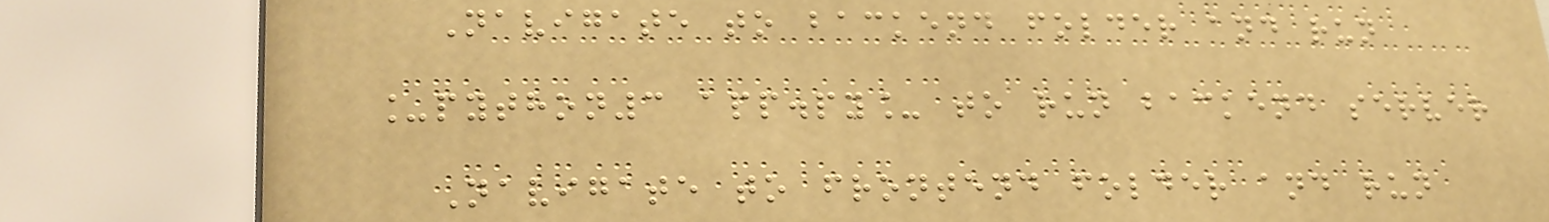Navigate to backend folder and run
_python3 app.py_ to run backend server
Navigate to frontend folder and run
